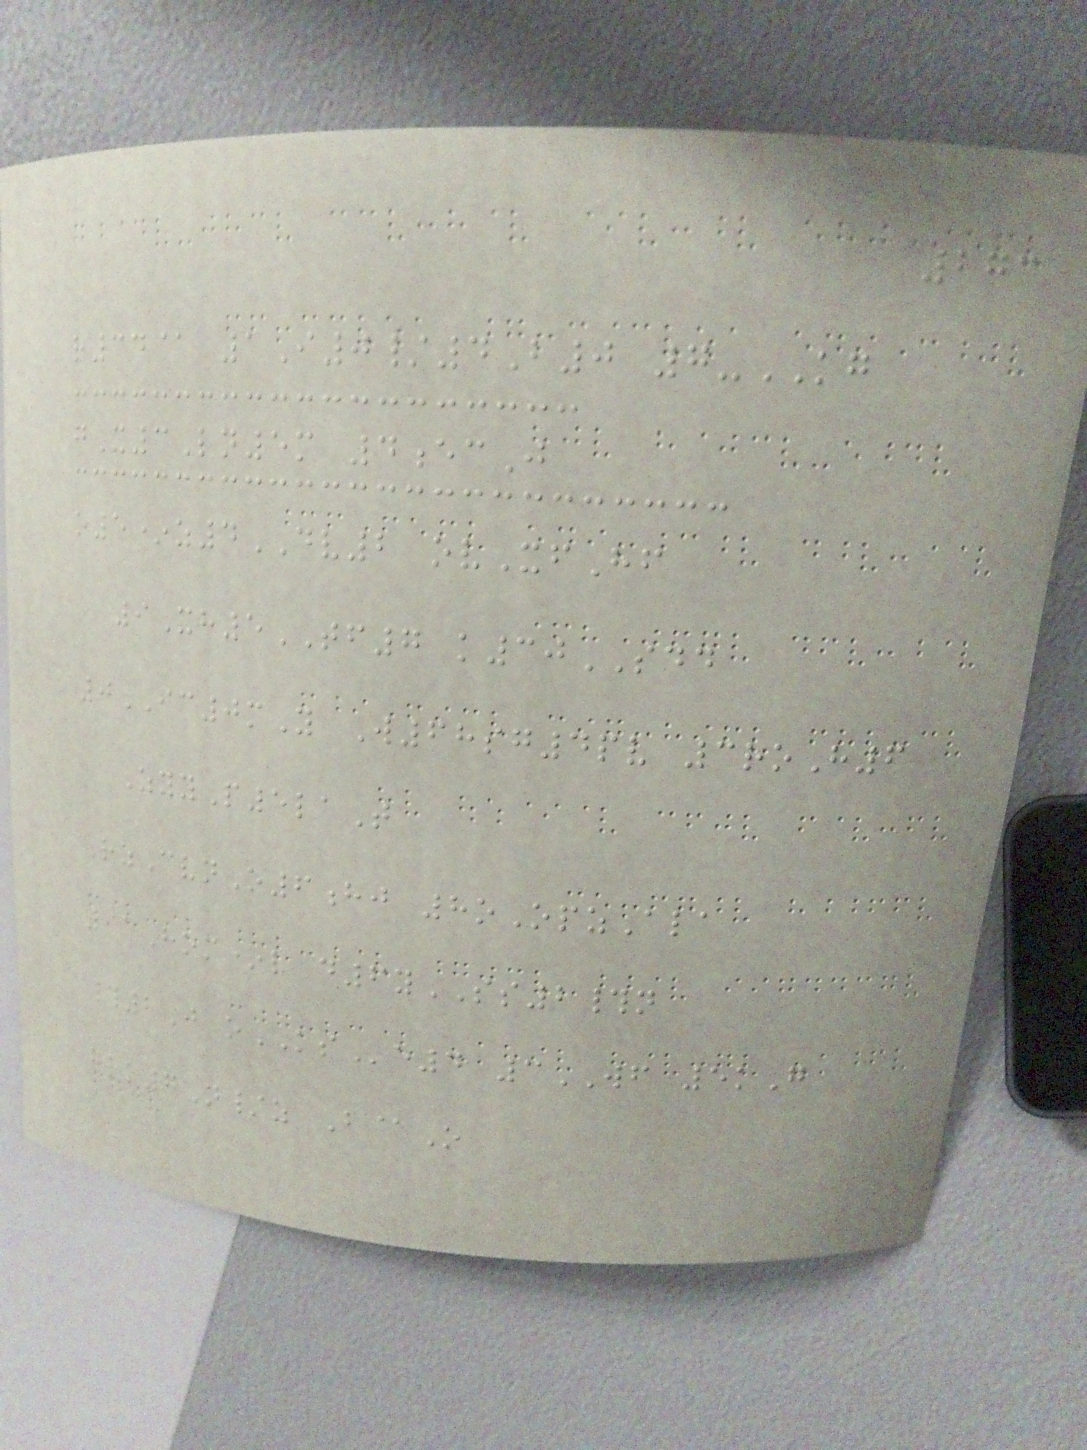273
r34@ 1I0/4B0 7-KG
gX3Ln5m 4ecJ
o5*z4DV2 ovXfHf
9Xh5TF7 k30SDD
0IC0mY W68sg4pv 3roH6
ZyyP5laT
RzCvnO6hj 8oOpzAla
91Hom*l d6ySS2#n
#2J oKSe4 3WF 5kG
glk7N/z B@O
